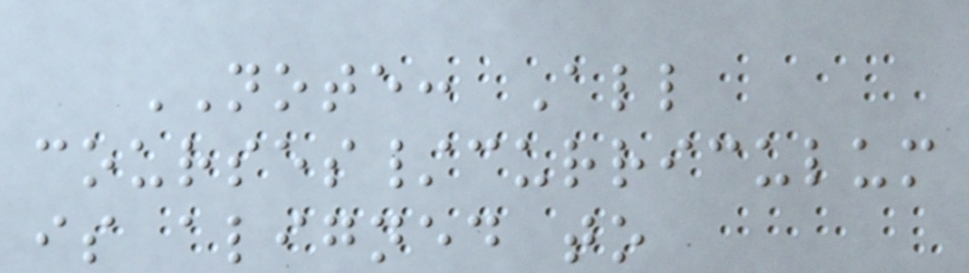NOTE: All
courses/curriculum
is aligned to
